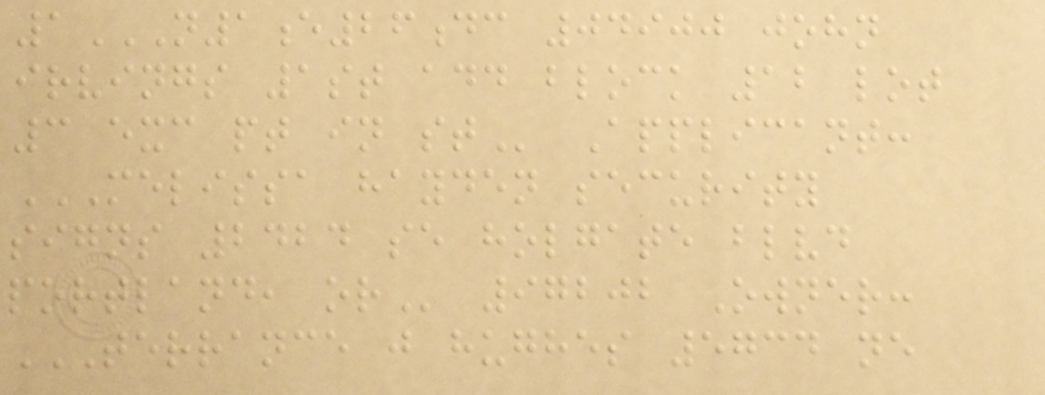1N1E26DC 04900 JOHN
IRVINGS 1ST ADD BLOCK 12 LOT
3 EXC PT IN ST Applicant:
MELISSA HAYDEN SECURITY
SIGNS 2424 SE HOLGATE BLVD
PORTLAND, OR 97202 Owner:
TERRANCE J HUGHES 5734 NE
